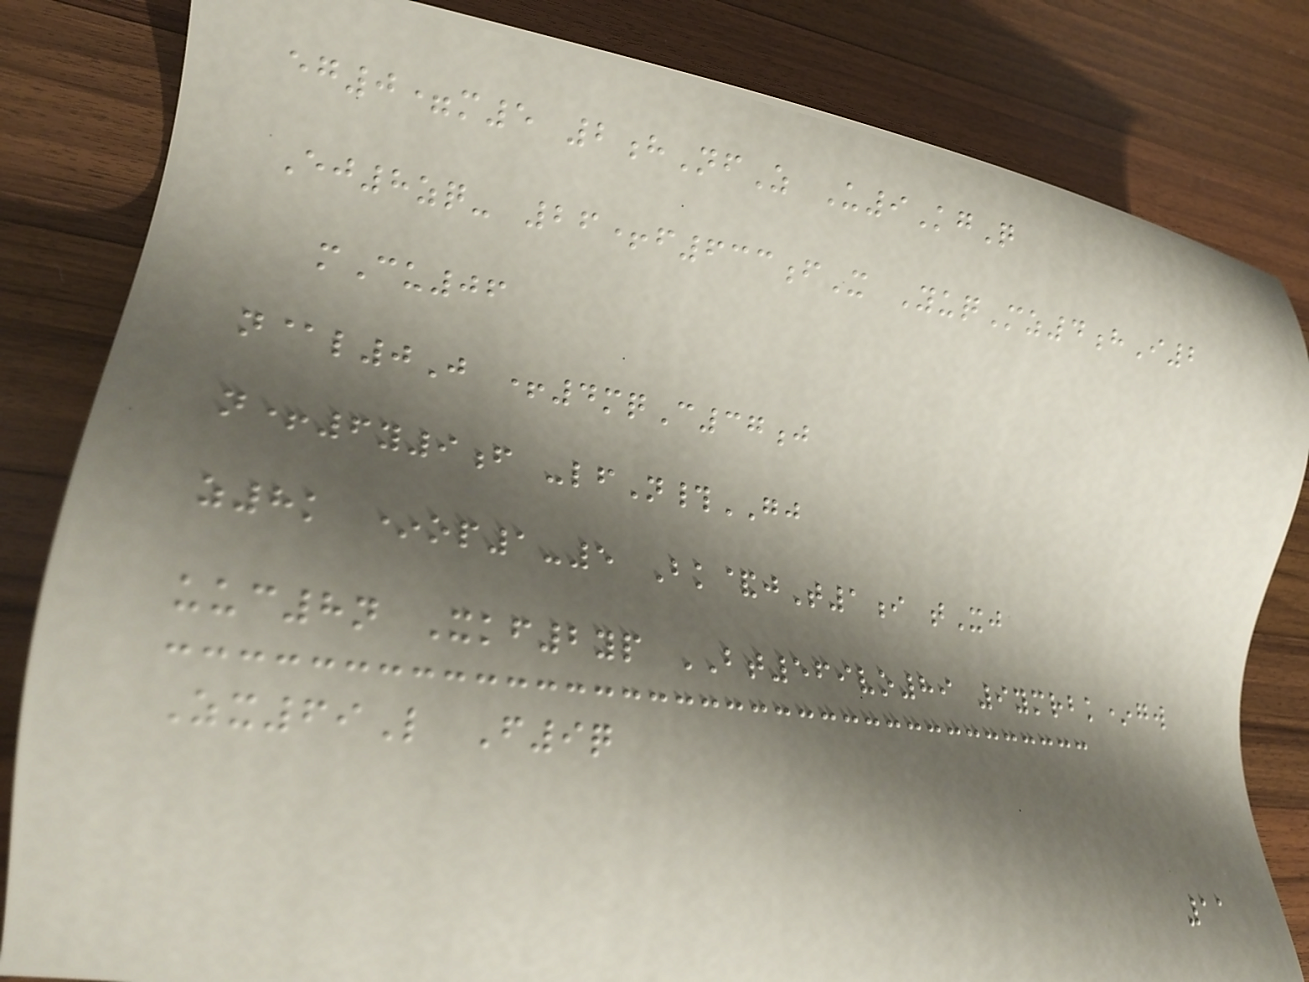eg0=m5 2hNfZ U9KgQ
Ej8zq- 26+f633fX YuqMz4hI2
mCu06
n@l0J +4mqC37j
n+6y9f -lfN#GJ
z8k *op1-5 Bk&jT1i tXj
uuc8n Xkf2yp BT569vo89 9ymrbk*gw
Zx69L F9q
11
